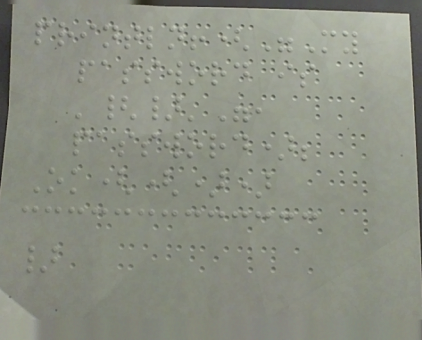println!("My
password is
'{}'",
password);
Ok(())
}
